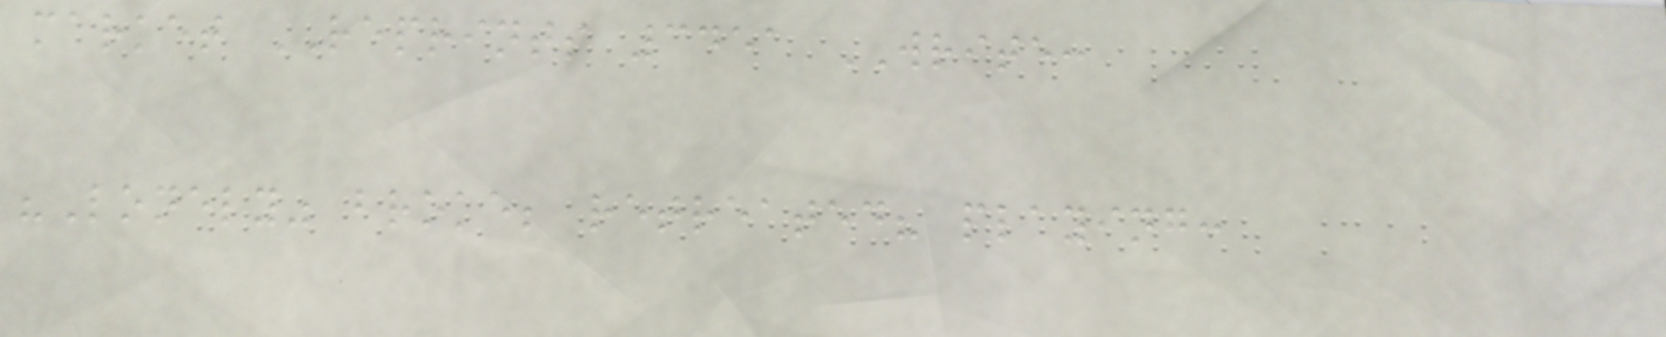market REPRINTS 3451 WRITE:
"Lonely" broke; retreated? playing:
